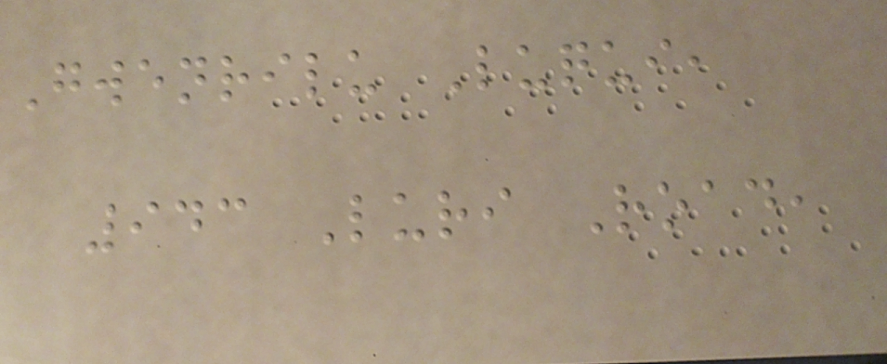Gwenrilu Luqui,
943 Luri Road,
